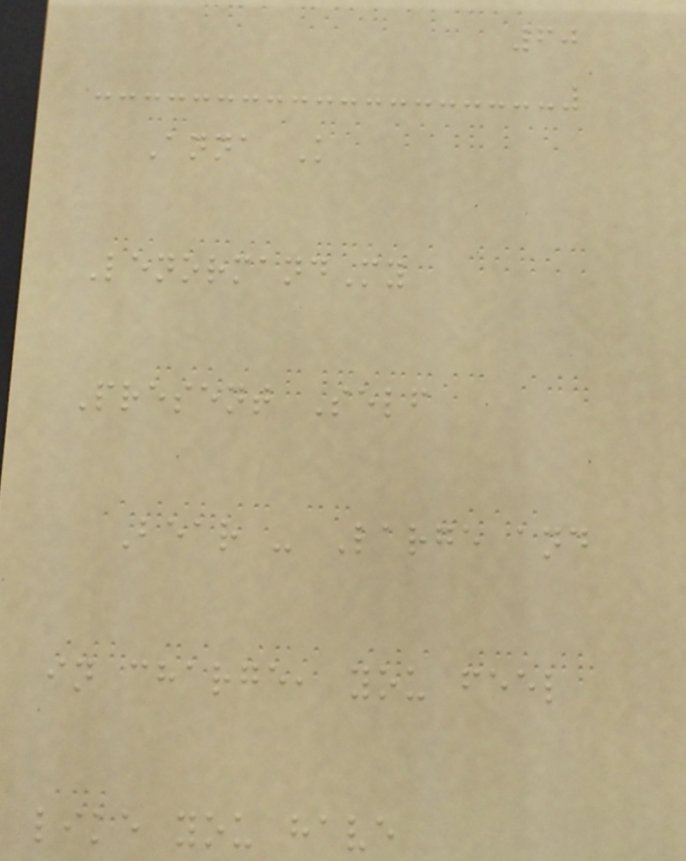60
Anna K
LenormandMy
Present Self
Bear - Large and
in charge, you feel
like you have
